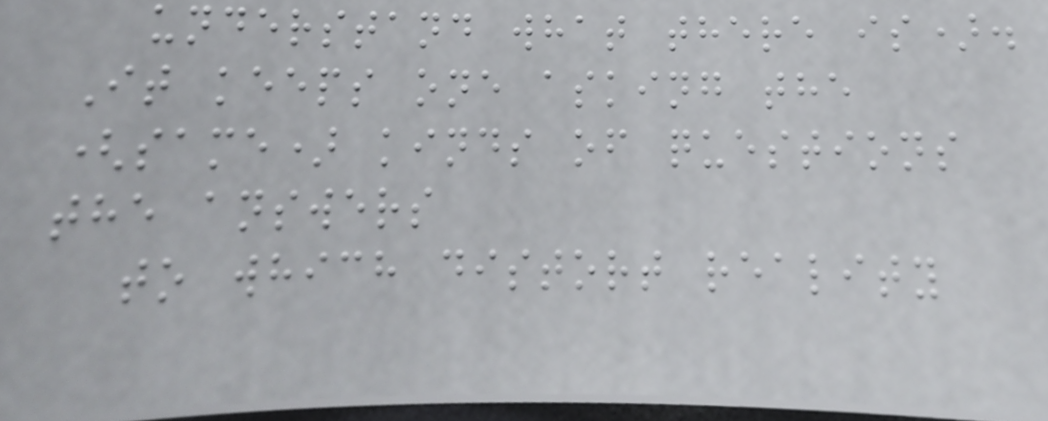understand what there is).
It keeps one asking the
(same) kinds of questions
the answers
to which distort reality
